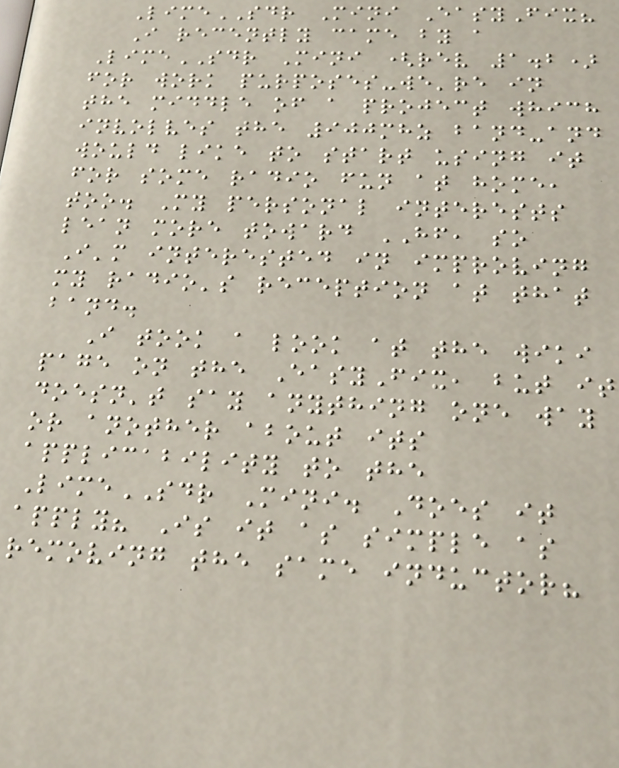LimeSDR Mini EasyFix?
I recently came by a
LimeSDR Mini (rev 1.2)
for work purposes-we're in
the middle of a project which
involves the 900mhz band-and
would like to start using it
for some radio fun at home,
too. My personal interests
lean more toward HF, so
I'm interested in improving
my radio's reception at that
band.
I took a look at the wiki
page on the EasyFix, but it
doesn't say anything one way
or another about its
applicability to the
LimeSDR Mini. Does it
apply? Is it as simple as
removing the same inductor?
